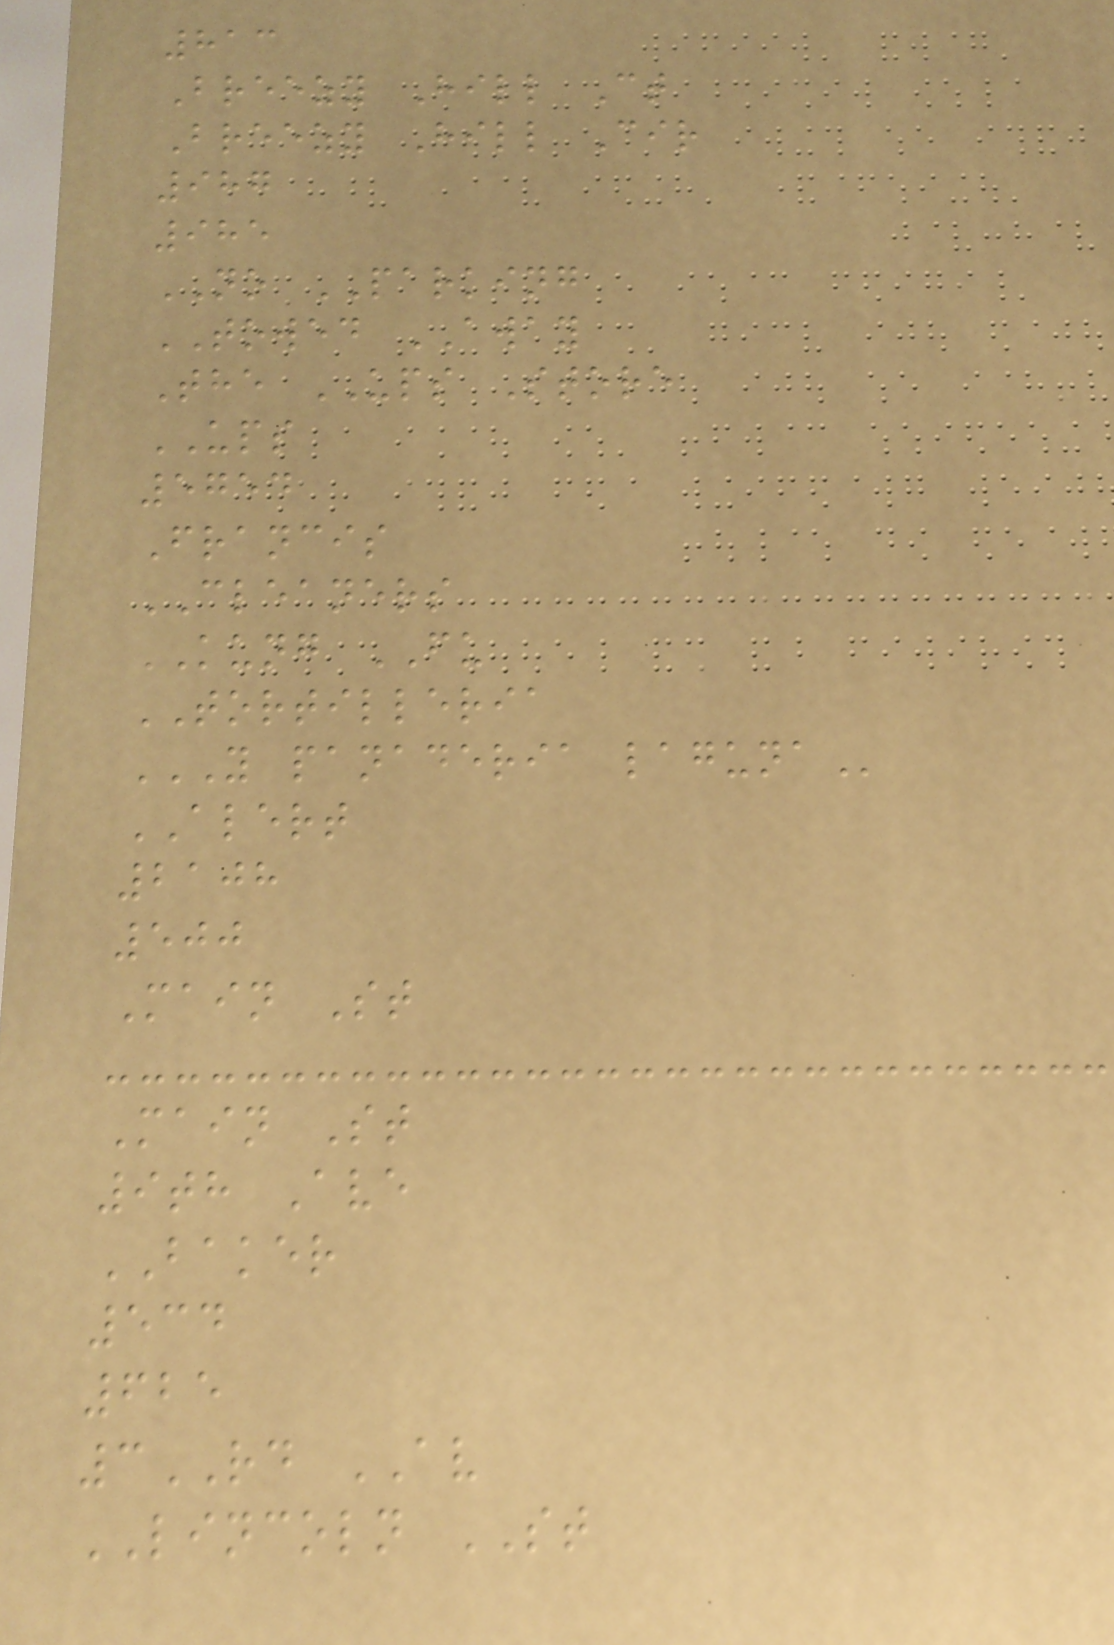813
Breezy Hill Ct
Breezy Hill Cir
987
985
NO PARKING
TOWED AWAY
The UPS Store
UPS
5754
Francis
CLEANERS
KUNG FU
TORTILLERIA
Y PANADERIA LAGUNA
ALERT
2108
500
Main St
Main St
9th Ave
BAKER
534
625
3RD AV
LINCOLN ST
